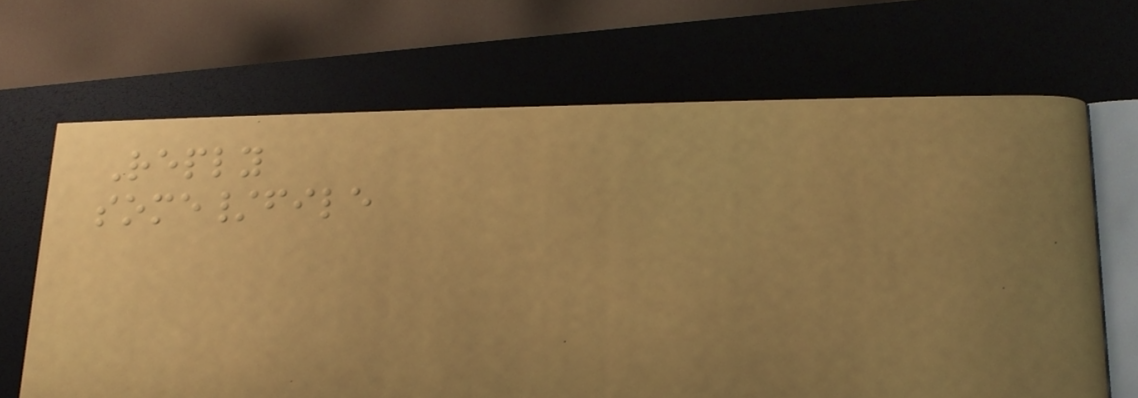Reply
some/file
